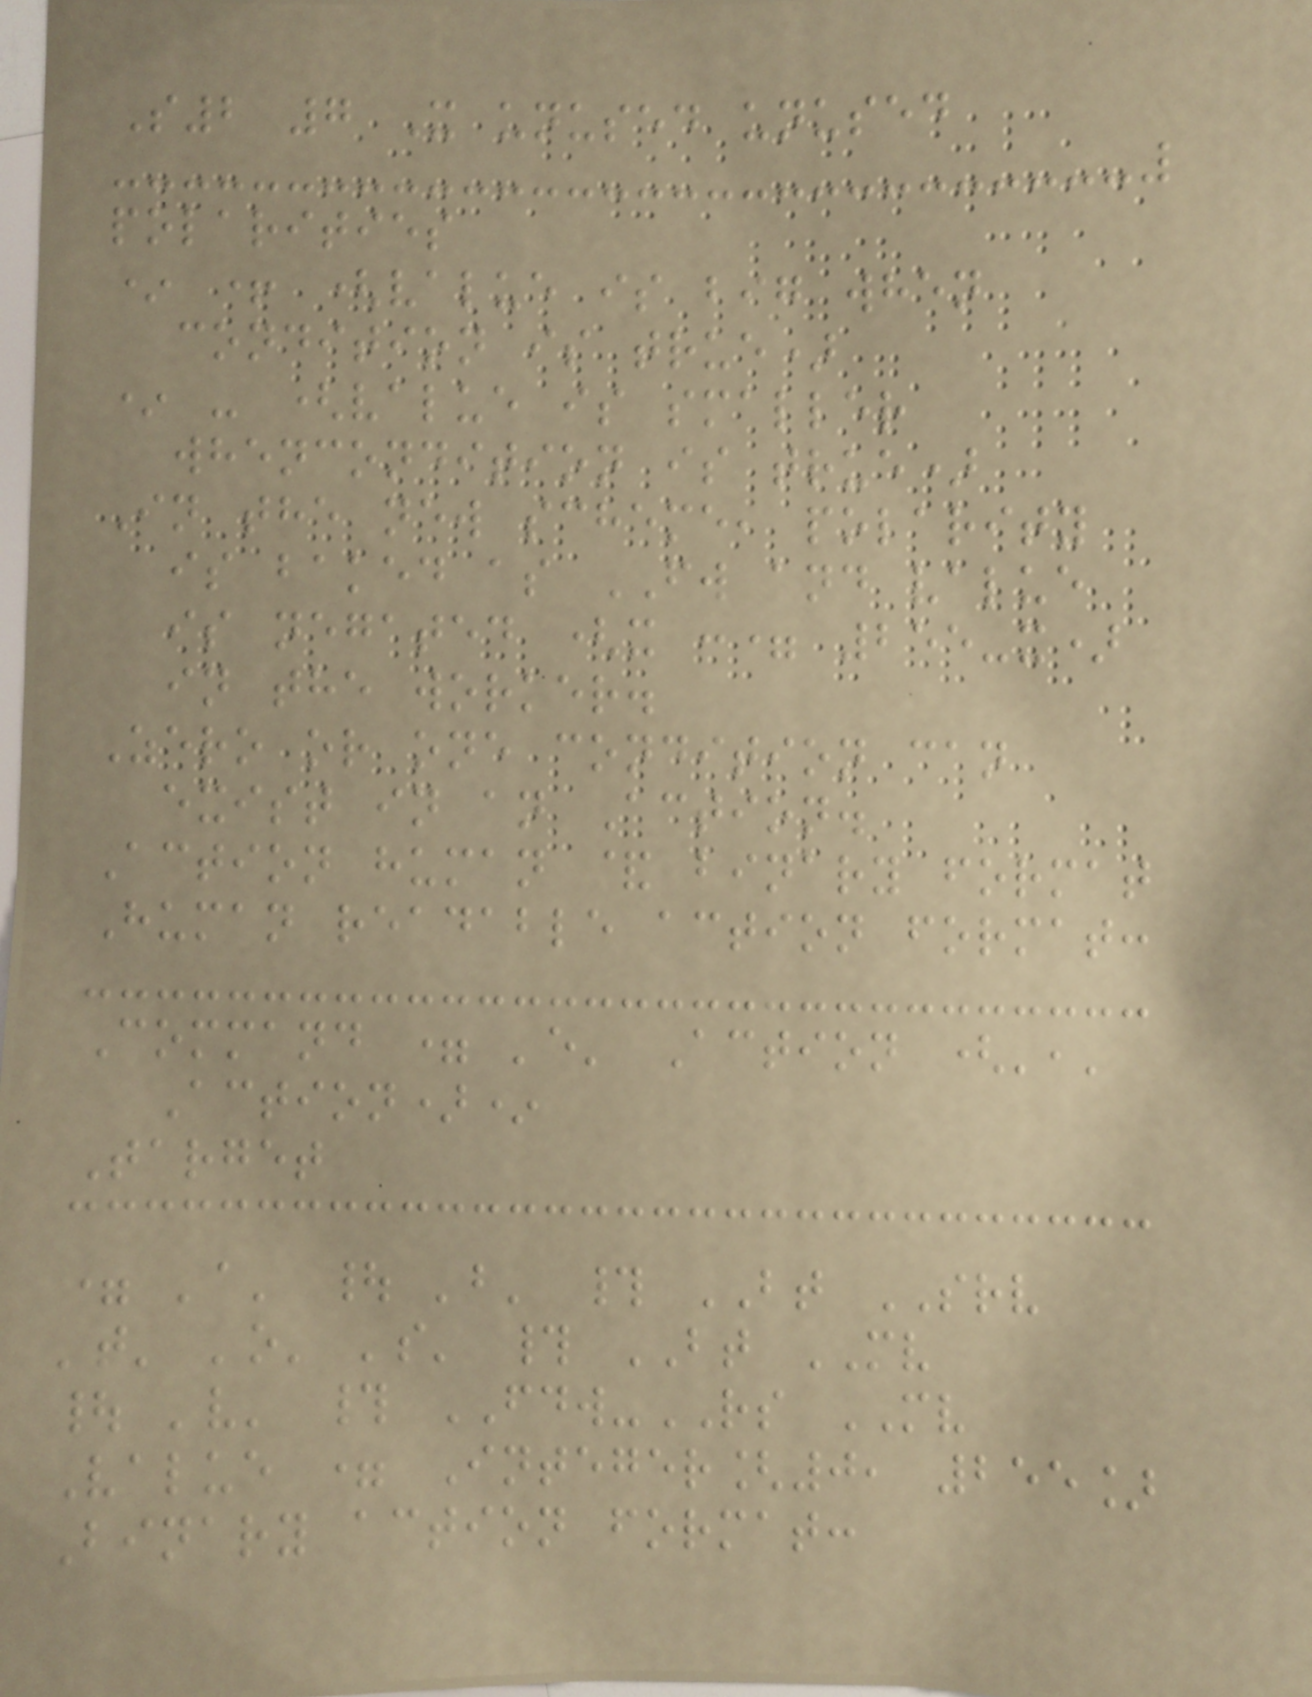S2 7 X unused unused
polarities
* + (value is big when
condition is true)
* - (value is smaller
whencondition is true)
In the new scheme, polarity
is baked as FW and value
is negated (x := 255-x)
in the worker.
Zero or one condition can
exist in an Action.
Action human & binary format
Human readable action format:
Command = 'e' Action (','
Action)*
Target
= 'a' | 'b' # BT SRV
't' 'o' 's' # BT MV
| 'v' # FDW-RS MV
Value = Integer[0, 255]
Binary action format:
